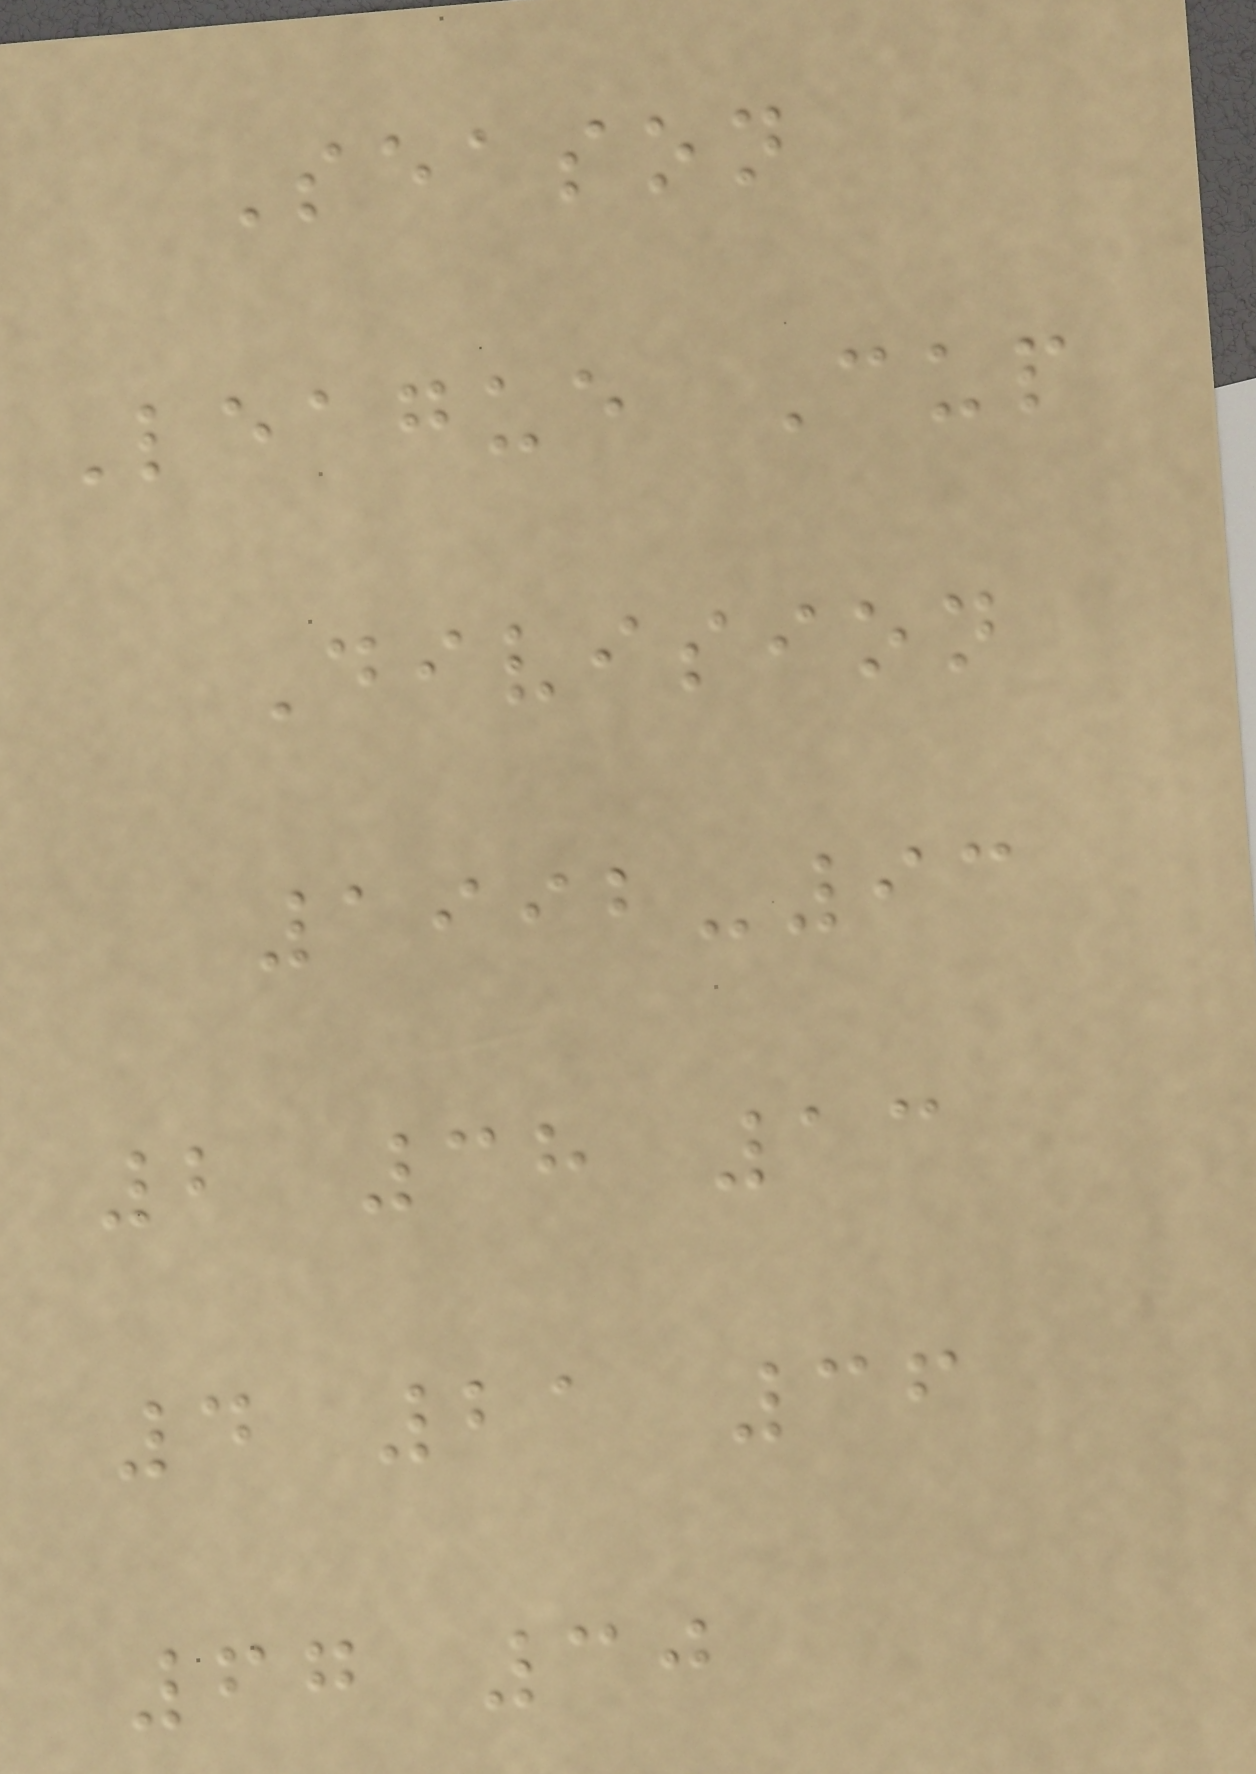Season
League Cup
Division
1992-93
2 38 13
4 21 36
67 30
